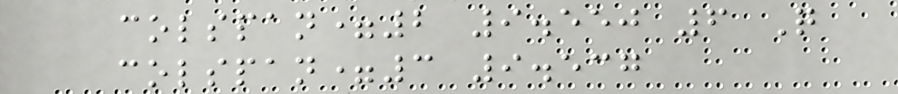colspan=2 9.550 6 Q
colspan=3 9.537
